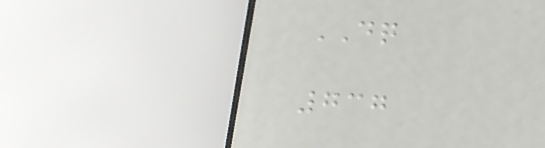DQ
737
